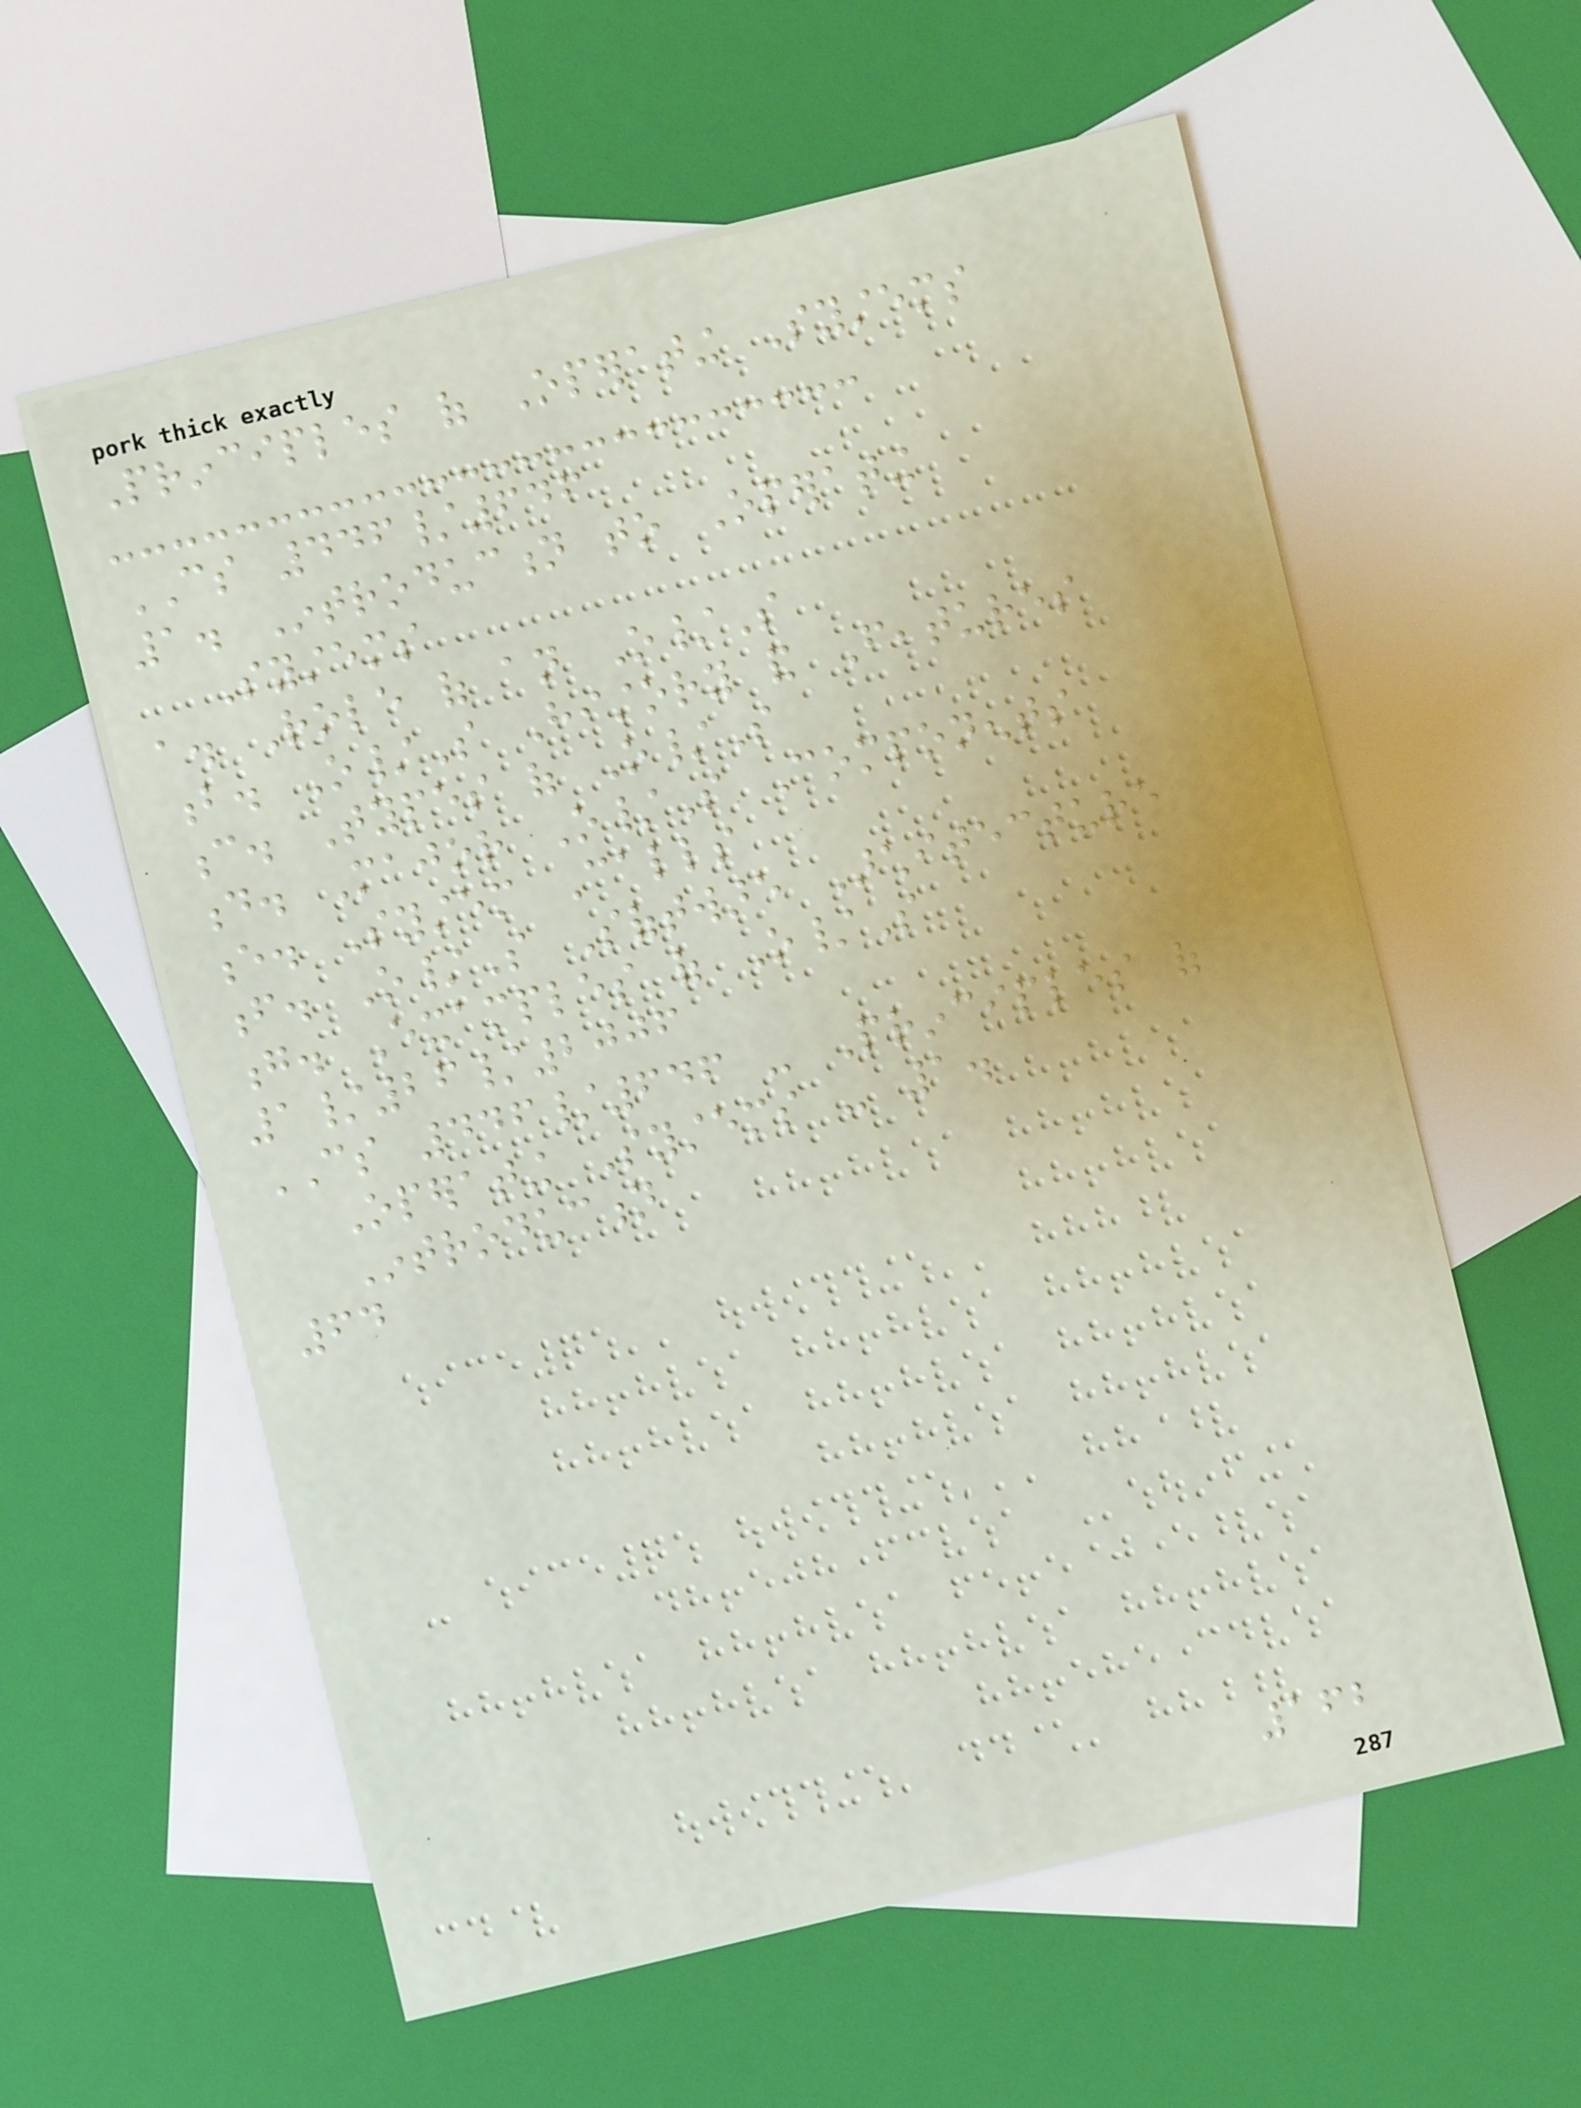Principles of Operating Systems
CS 446/646
1. Introduction to Operating
Systems
a. Role of an O/S
b. O/S History and Features
c. Types of O/S
d. Major O/S Components
e. System Calls
f. O/S Software Architecture
g. Examples of O/S
1/26/2006
CS 446/646 - Principles of
Operating Systems - 1.
Introduction
64
162
